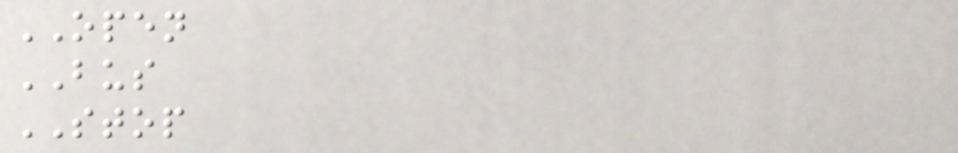OPEN
BUS
STOP
